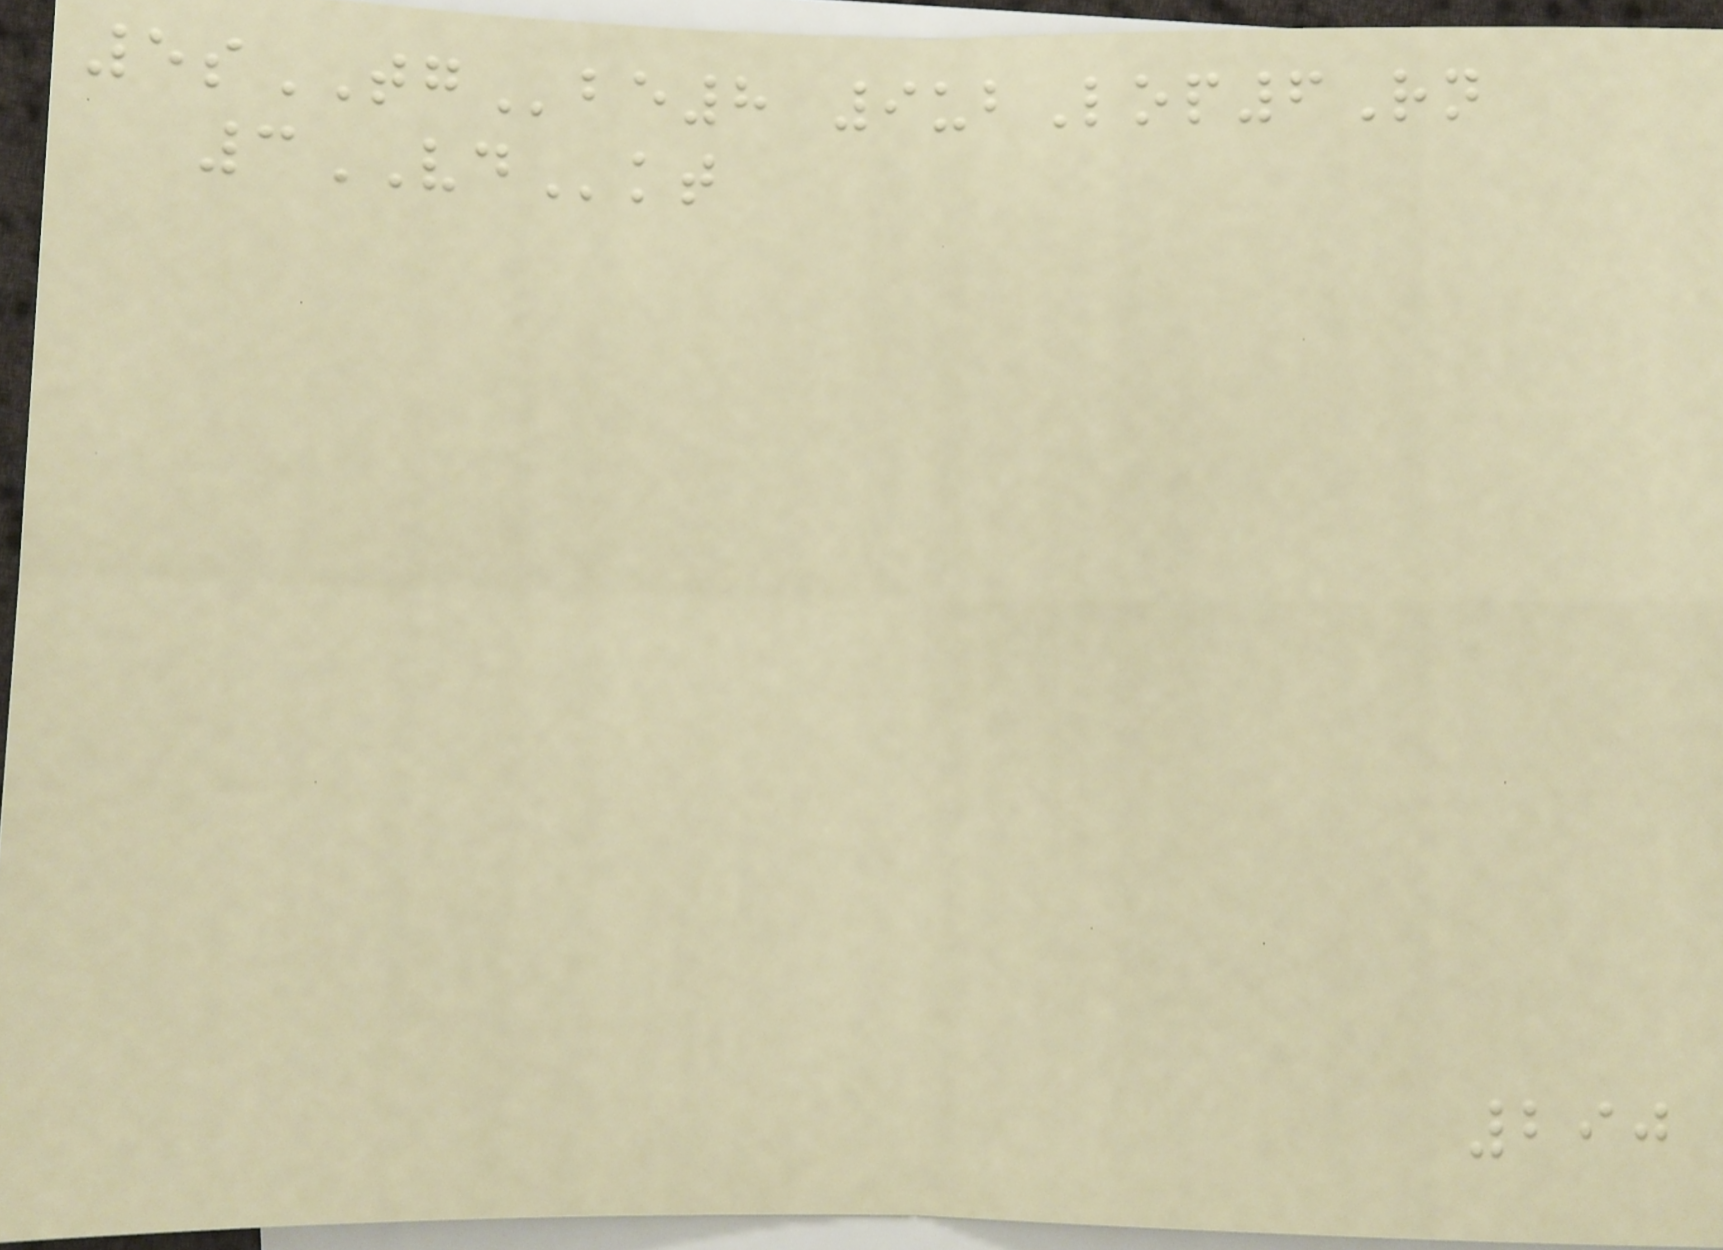5sTGbe8 9ubLop6Rn
3VDkt
290
